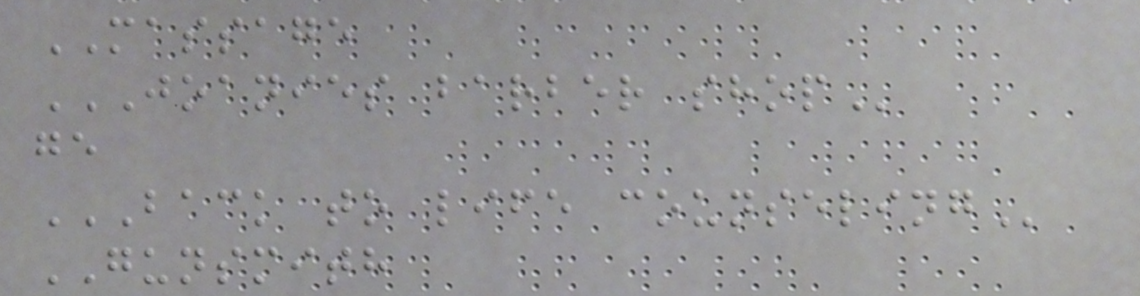MASSAGE
JOANIES BARBER SHOP
ge
BACK TO LIFE COUNSELING
GUNSMITH
